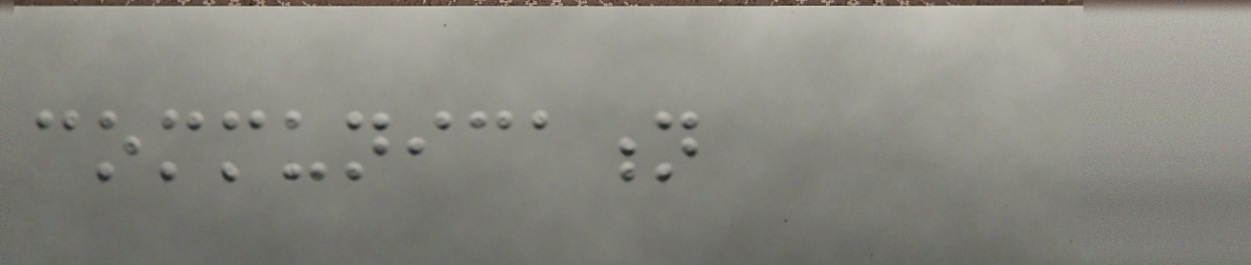communication
